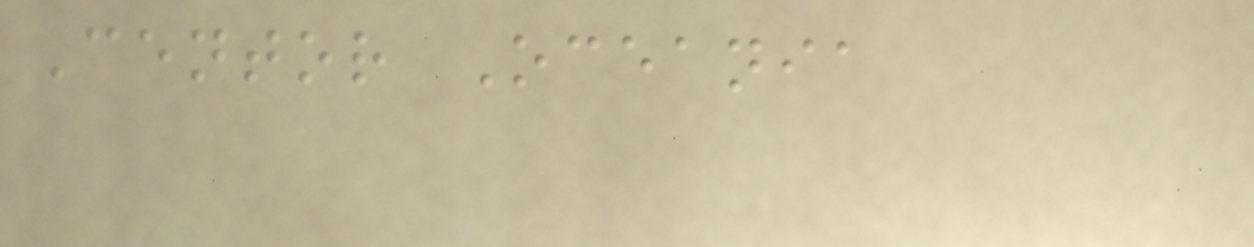Centor Oceania
